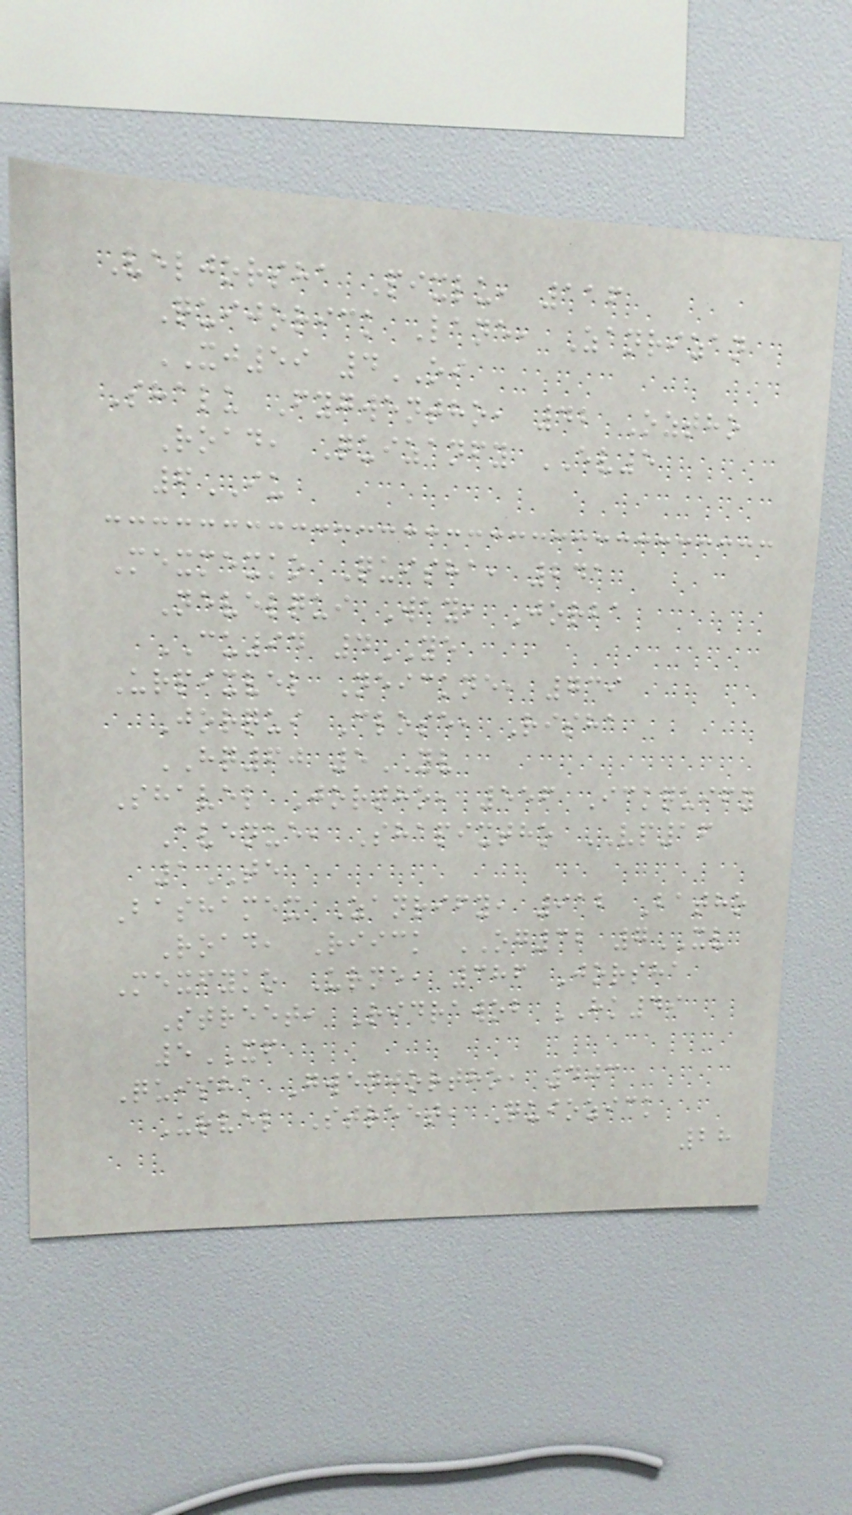Veljorsha Pixlu, 116
Quijorick Lane, Zanrizan
XJ59 4OI
Shalu Fygwentho, 42 Oztho
Road, Quizanfy EV5
6IU
Mexmexko Quisha, 241
Nevelqui Way, Jorba
CU94 4YE
Urpixvel Neickne, 739
Jorqui Close, Risha
HQ60 5YV
Shavel Jortho, 556 Ickquify
Avenue, Shapixtho VP16
1TE
Bashamex Zanrify, 912 Batho
Road, Riick OG32 7XV
Mexfyko Urne, 386 Jorsha
Street, Ridrawob HK49
5XF
Quisha Gwenjortho, 403
Urvel Street, Quiozick
28
